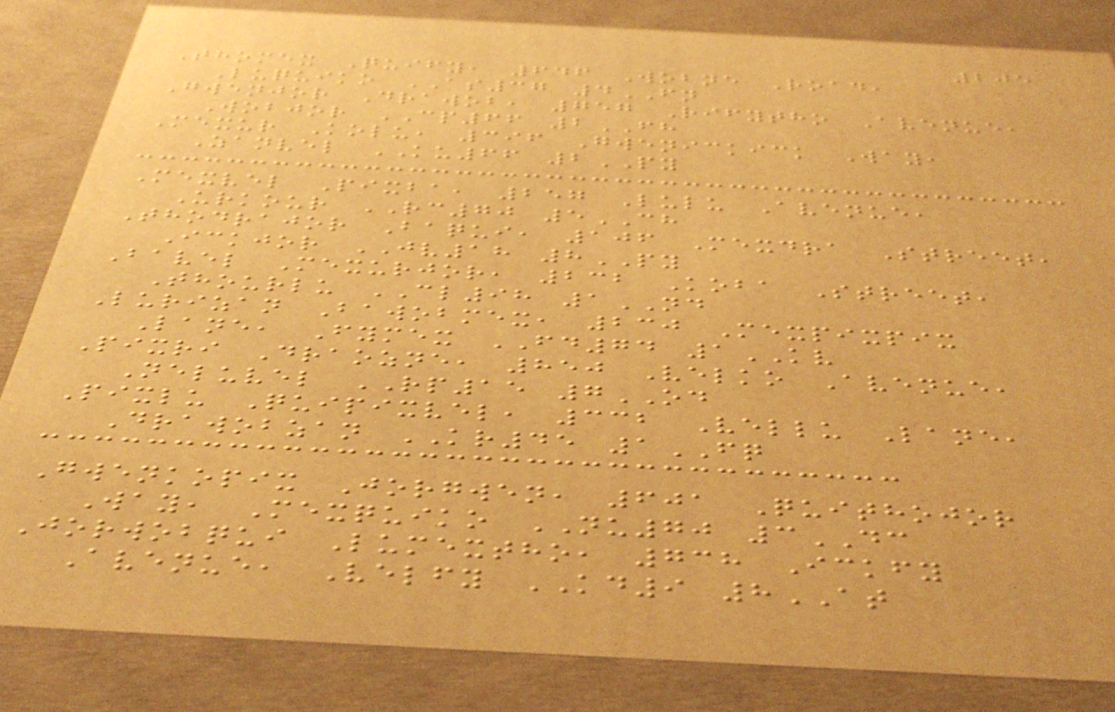205
Thomex Quify, 646 Wobne Road,
Luquiko AS37 4FN
Gwenjor Drawob, 757 Rifytho Avenue,
Wobjor CP66 2FH
Mexur Kolu, 396 Gwenickick Way,
Zanvel KU66 2PY
Mexvel Pixba, 257 Lulu Avenue,
Urkour RC70 5CH
Thodrajor Baqui, 106 Mexdra Street,
Ickjor JV18 8PY
Bavel Mexurjor, 232 Koba Street,
Thourlu CL98 1ND
Lurizan Bawobmex, 230 Mexpixpix
Lane, Fymex FD74 1KV
Pixri Draozne, 850 Velko Avenue,
Neluvel RP15 7OD
Pixlu Quipixvel, 332 Vellu Lane,
Drawobzan KR45 1FQ
Gwenkopix Jorgwen, 601 Quithojor
Way, Mexquiko NU70 3DC
Jorwobqui Lumextho, 738 Ickfy
Avenue, Velfy KD9 8AT
